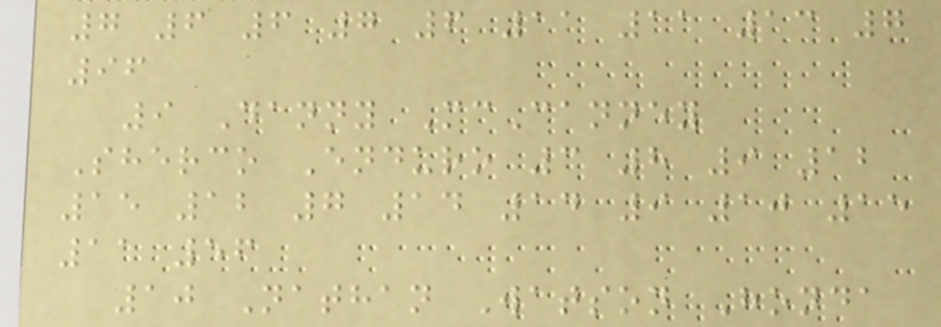7 6 6 7 6 11 11 13 7
96
9 Danny McCanney
Sherco Enduro 3 8 9 12
15 12 7 14 14 9 10 15
11 56
10 Nathan Watson Honda
